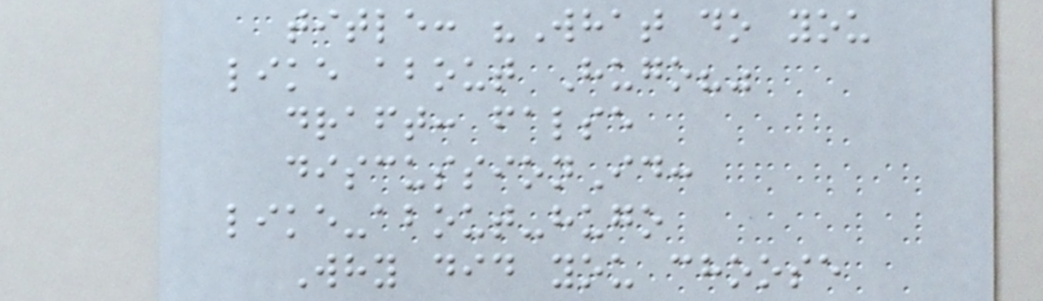title: "What do you
like about Hugo?"
draft: false
discussionId:
like-about-hugo
Why did you choose
